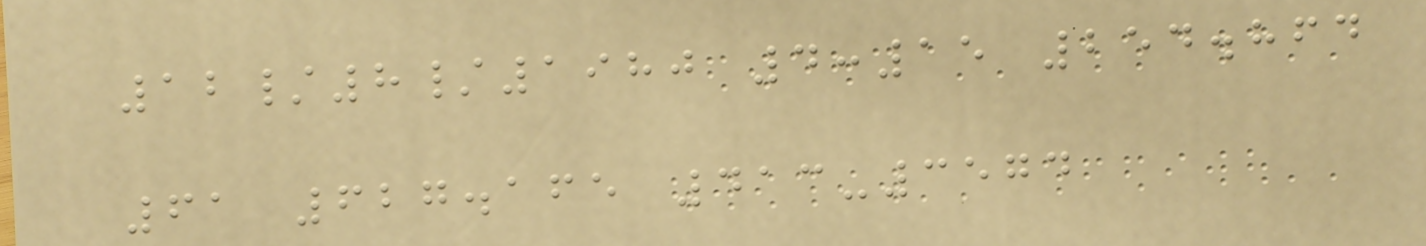12/8/1980 4:15 254.864
61 627.165 413-3574
